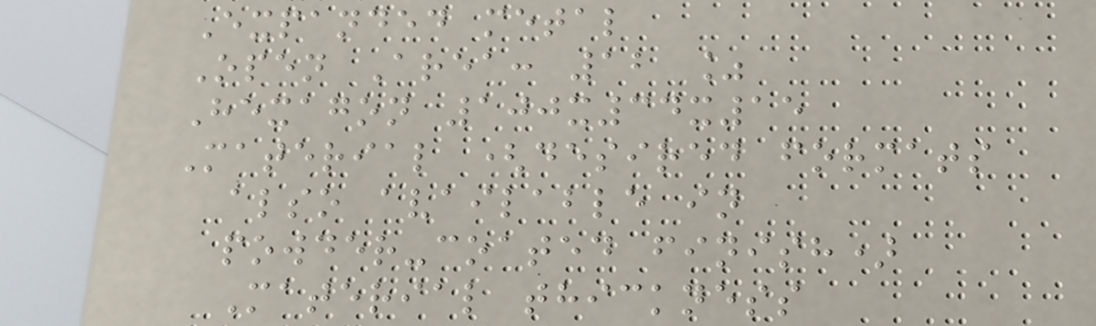Expanded metal
Open Area: 12 %
Hexagon 100x34x15
Material (desired formats
also available in
powder-coated finish)
Material thickness
